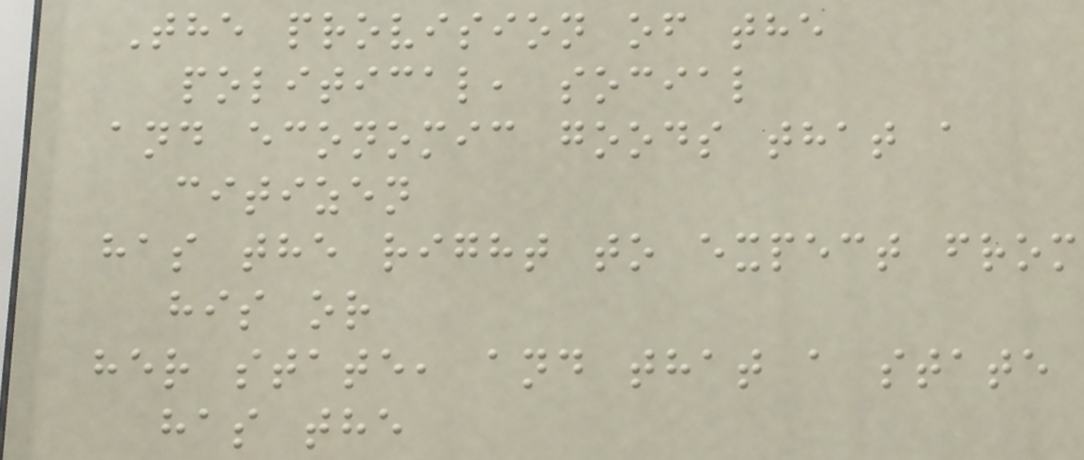The provision of the
political, social
and economic goods that a
citizen
has the right to expect from
his or
her state, and that a state
has the
